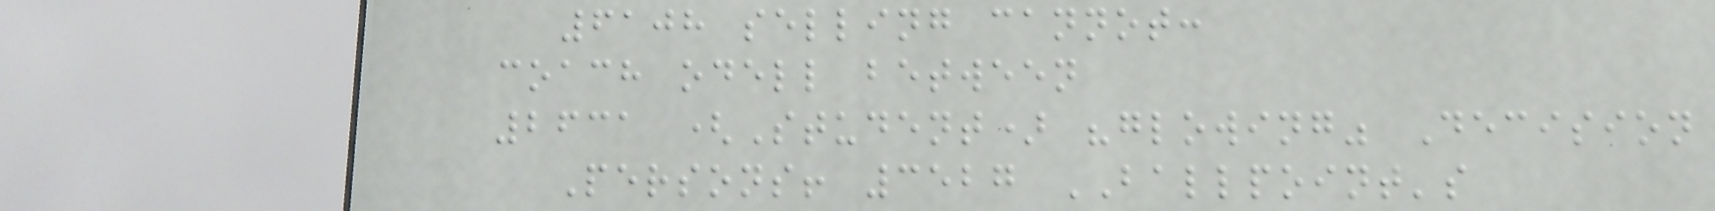6108 selling cannot:
coach odell between
2631 (Student) "glowing" Decision
Persons! 3527 BALLPOINT's
